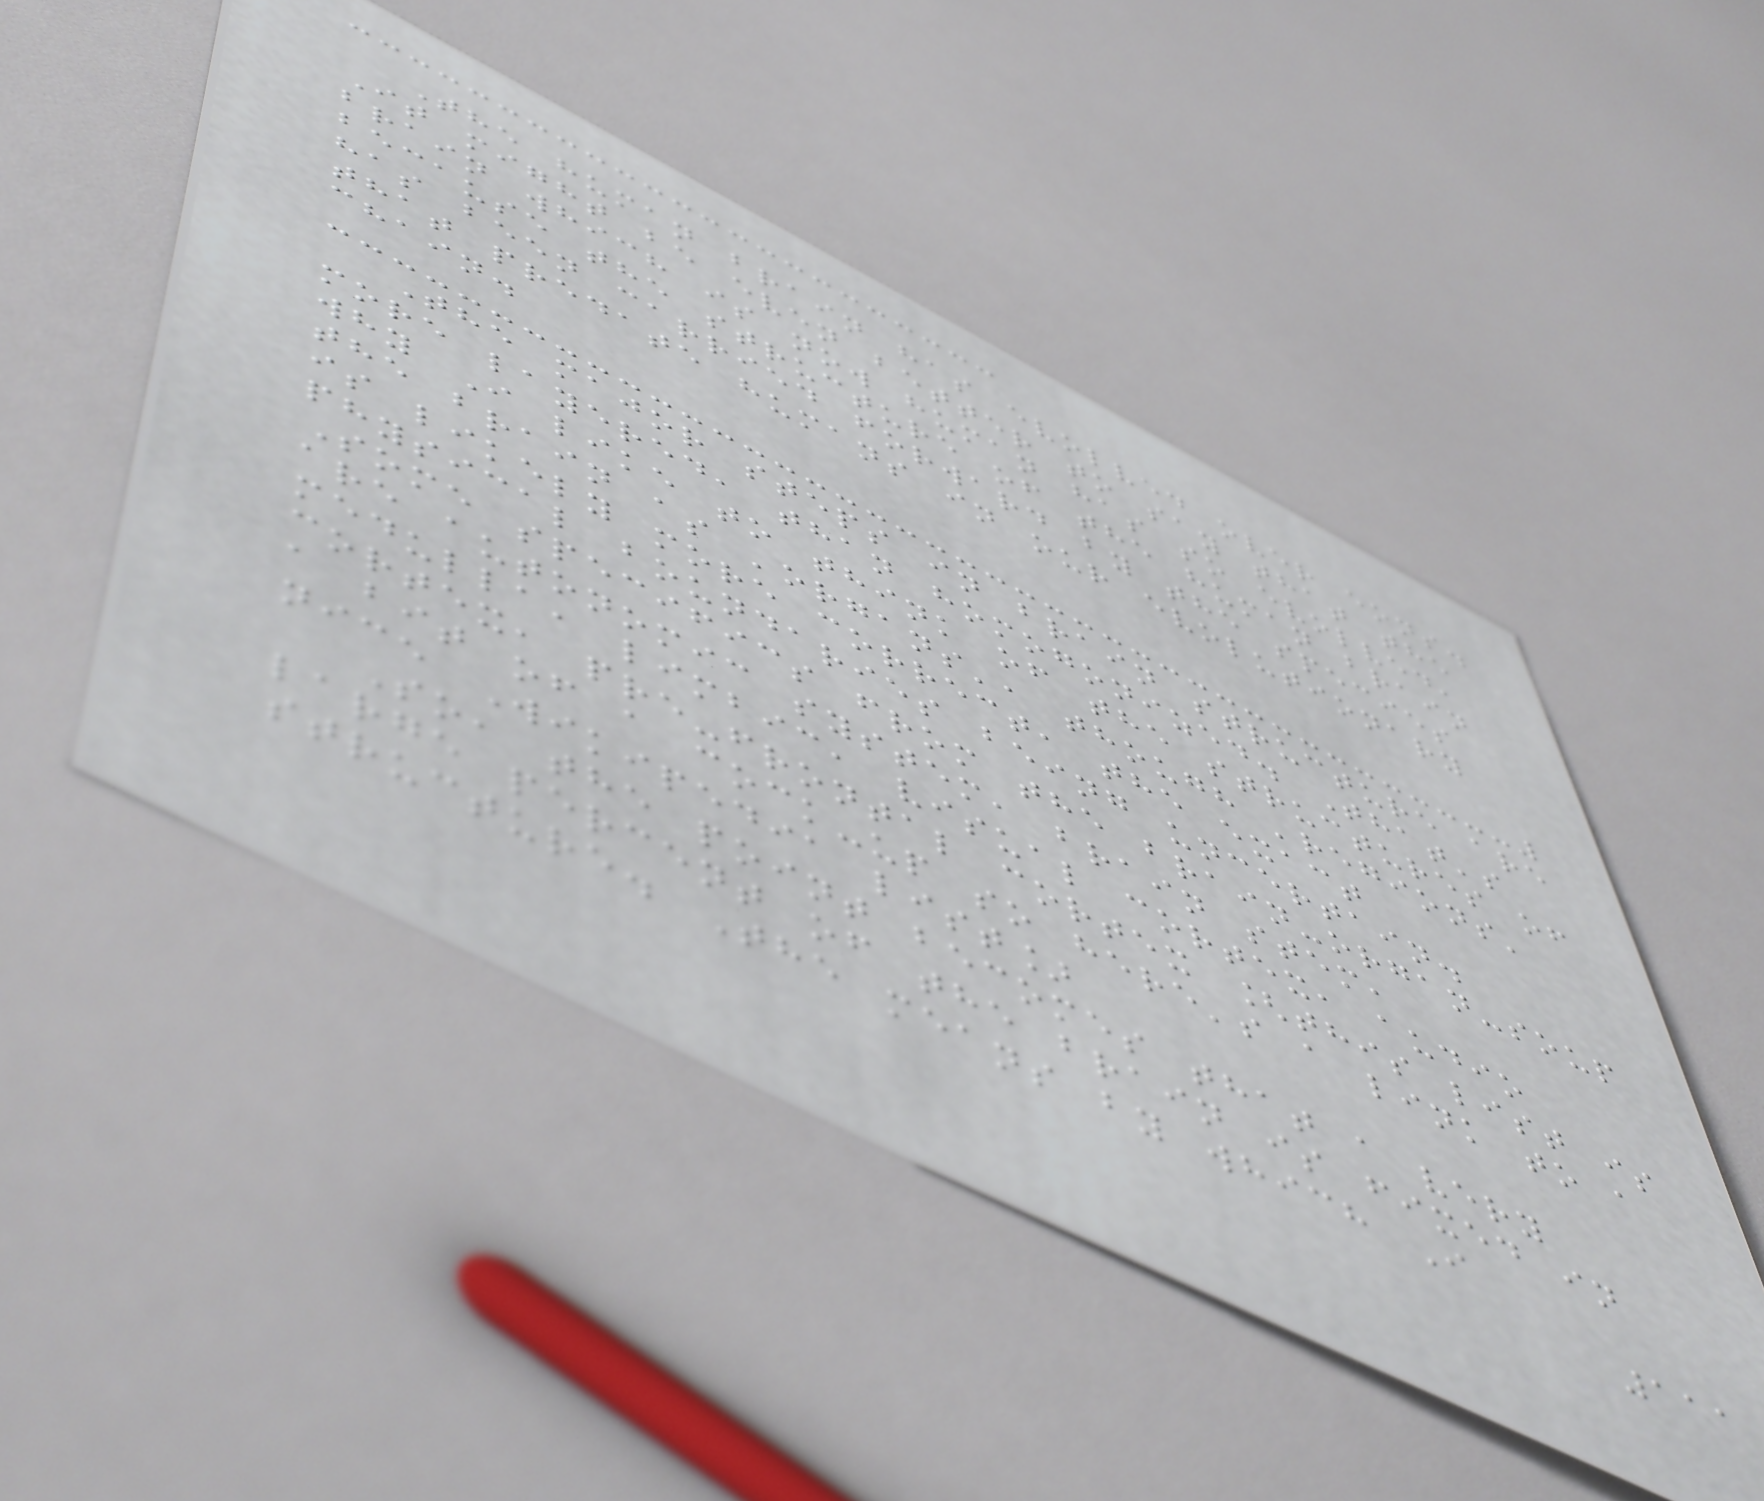The human brain has evolved over eons.
It might be even better to say that the
brain which is now human has so evolved,
because the structure of the human brain
has been carried forward by the species
that predate humans in our evolutionary
chain.
The major steps in brain structure are
more layered, than homogonized. That's
why I like to think of the structures of
the brain as 'organs', though 'regions'
is likely more correct, the exact
physical boundaries being uncertain.
Some specifics from the brain-organ-soup
are autonomic system, brain stem,
medulla, limbic, visual cortex, audio
cortex, pre-frontal cortex [this list is
a bit of a cock-up so here's a link to a
nice Wikipedia list]
So, the point becomes that a very
large percent of the brain is fixed in
structure. The means by which I
111
